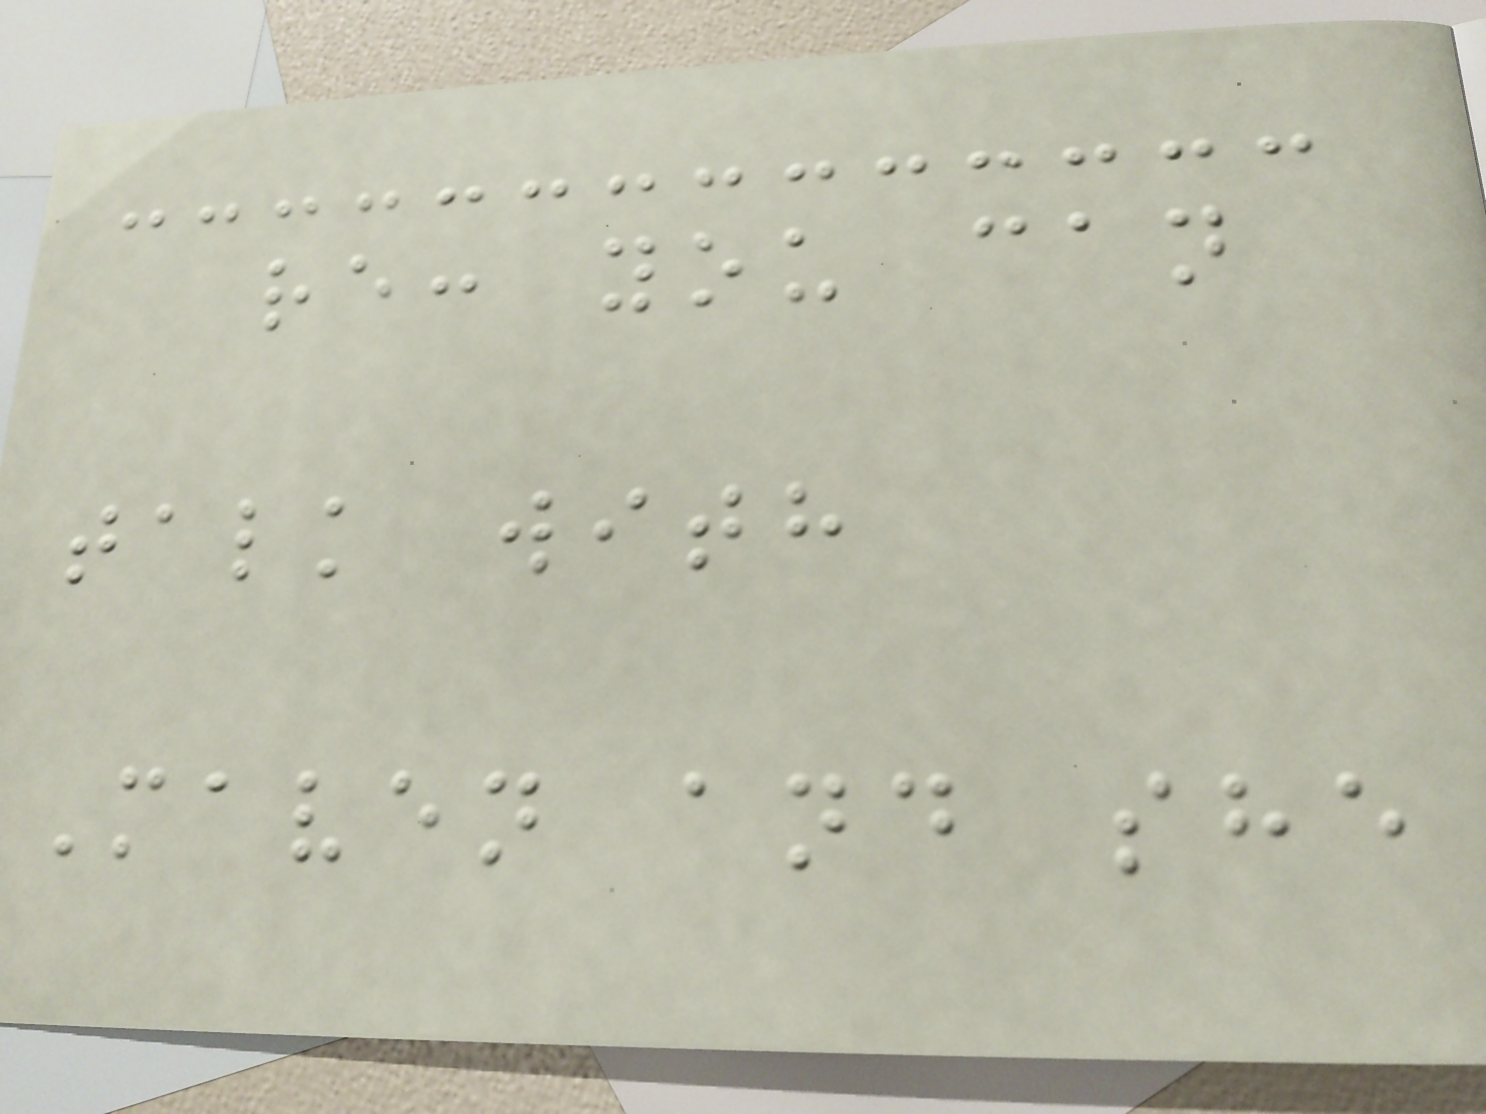re: you can
talk with
Maven and she
